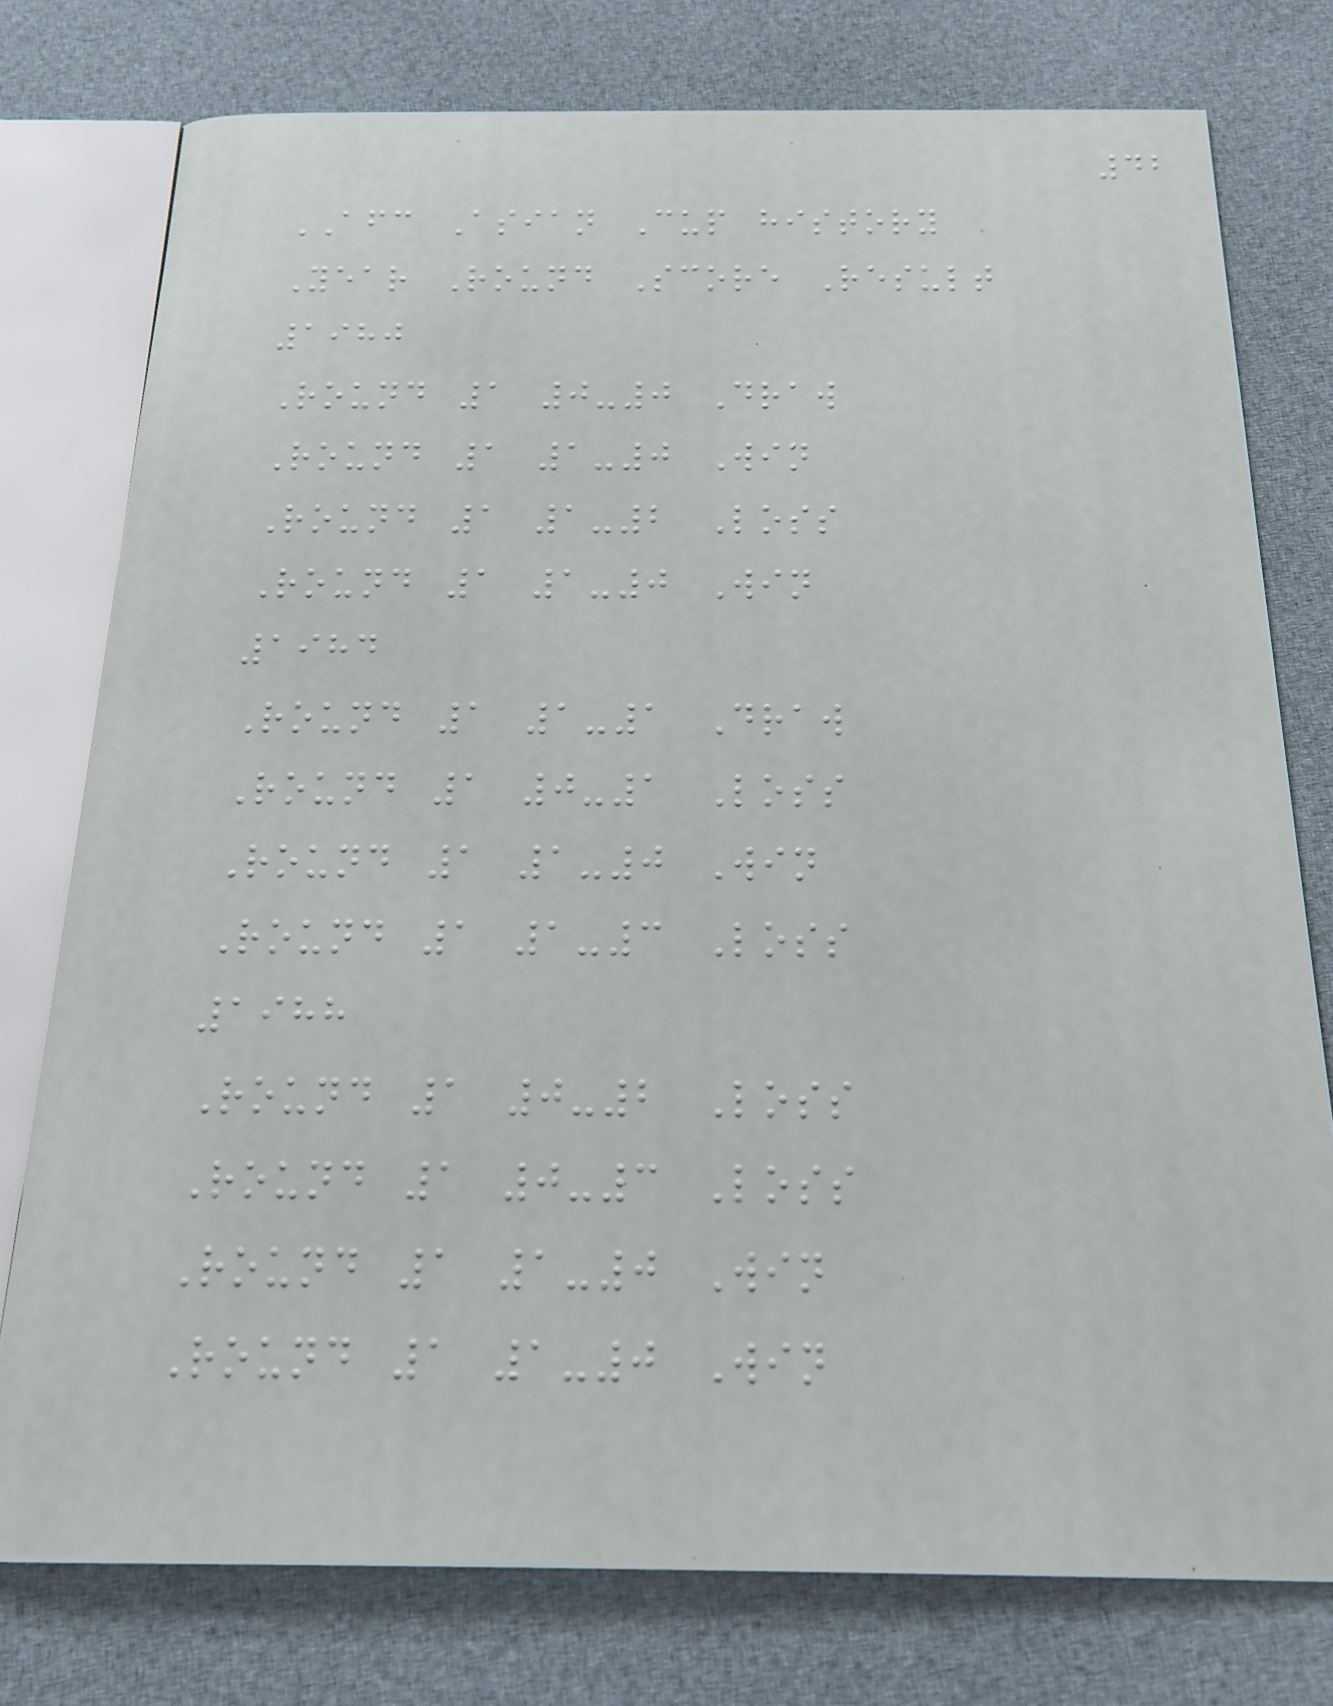42
AFC Asian Cup history
Year Round Score Result
1980
Round 1 0-0 Draw
Round 1 1-0 Win
Round 1 1-2 Loss
Round 1 1-0 Win
1984
Round 1 1-1 Draw
Round 1 0-1 Loss
Round 1 1-0 Win
Round 1 1-3 Loss
1988
Round 1 0-2 Loss
Round 1 0-3 Loss
Round 1 1-0 Win
Round 1 1-0 Win
